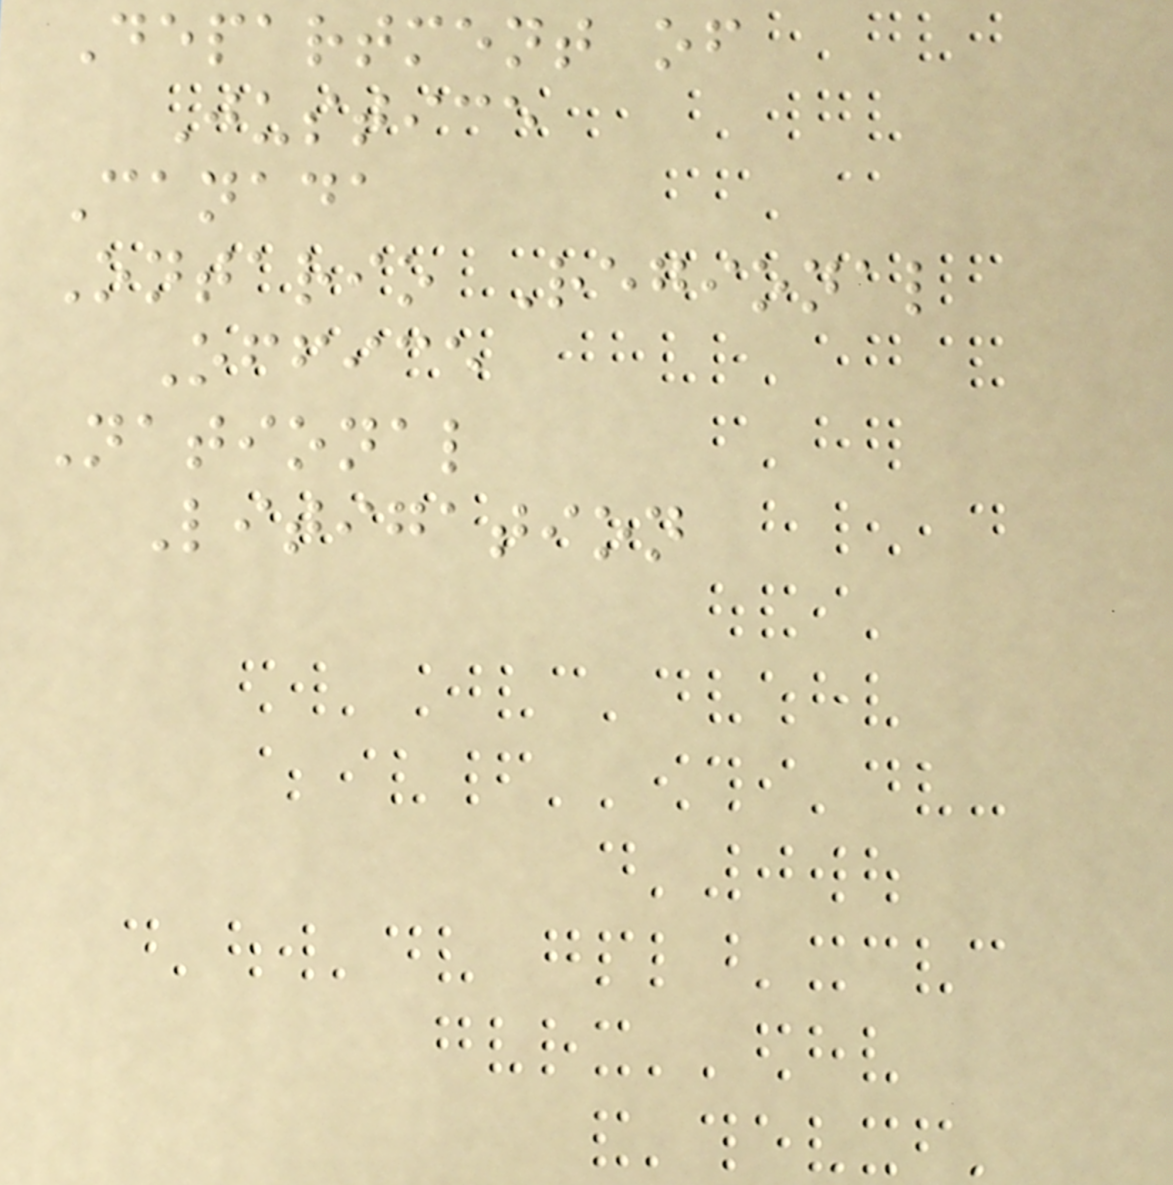Department of
Justice
Canada
Ontario Regional
Office
National
Litigation
